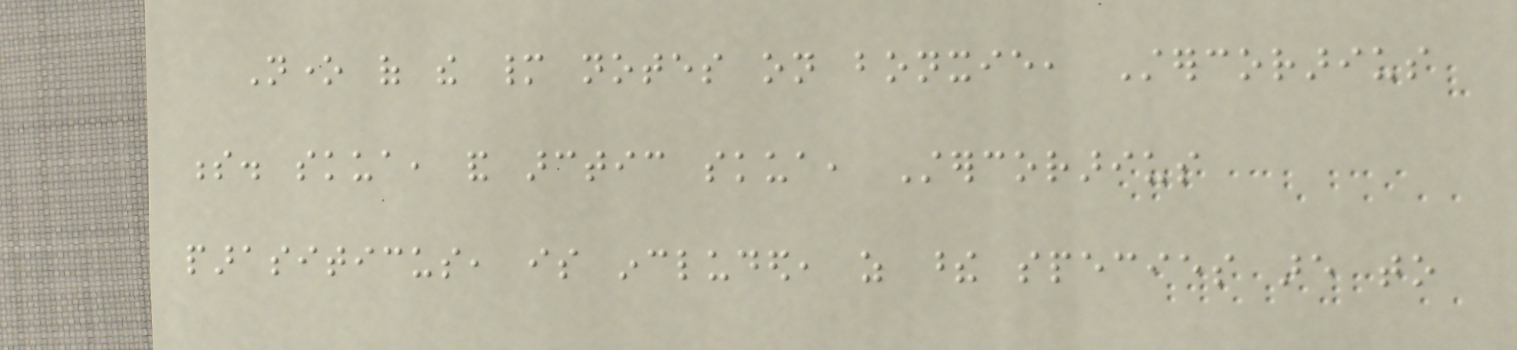None of the many notes on bonxie, Stercorarius
s. skua, and arctic skua, Stercorarius
parasiticus, is included, as these species are to
